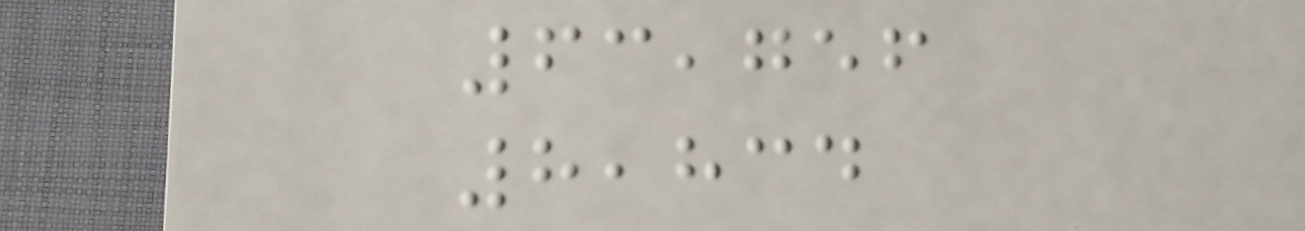63,756
8,834
